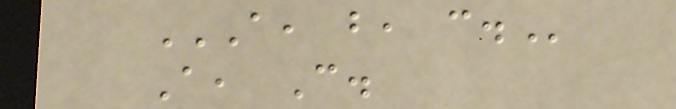A, B, C.
A, C.
